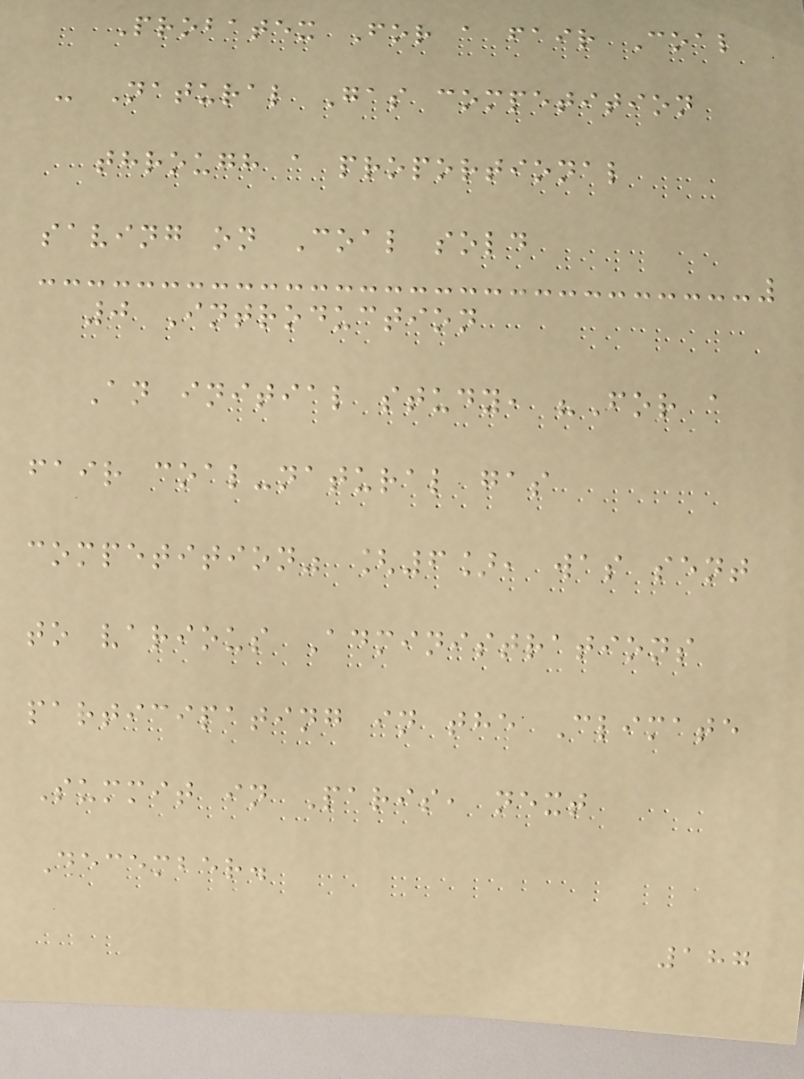Probatex For a fair Coal
- Natural Gas competition
through a proportional
saving on Coal sold
0 Introduction
An initial study, "For a
fair coal-natural gas
competition" [6], was sent
to various Administrations
participating in the Climate
Summit in Paris, next
December.
187
